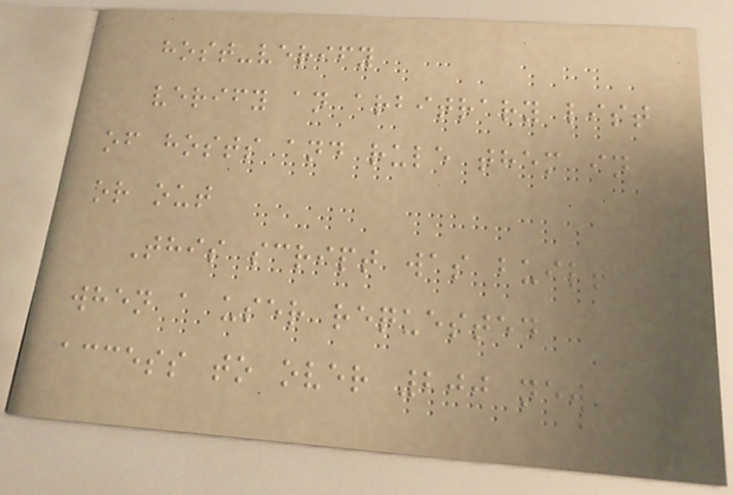host-verify
verify an arbitrary list
of hosts and rule them in
or out
This script was built
when a user requested
access to over 200 new
